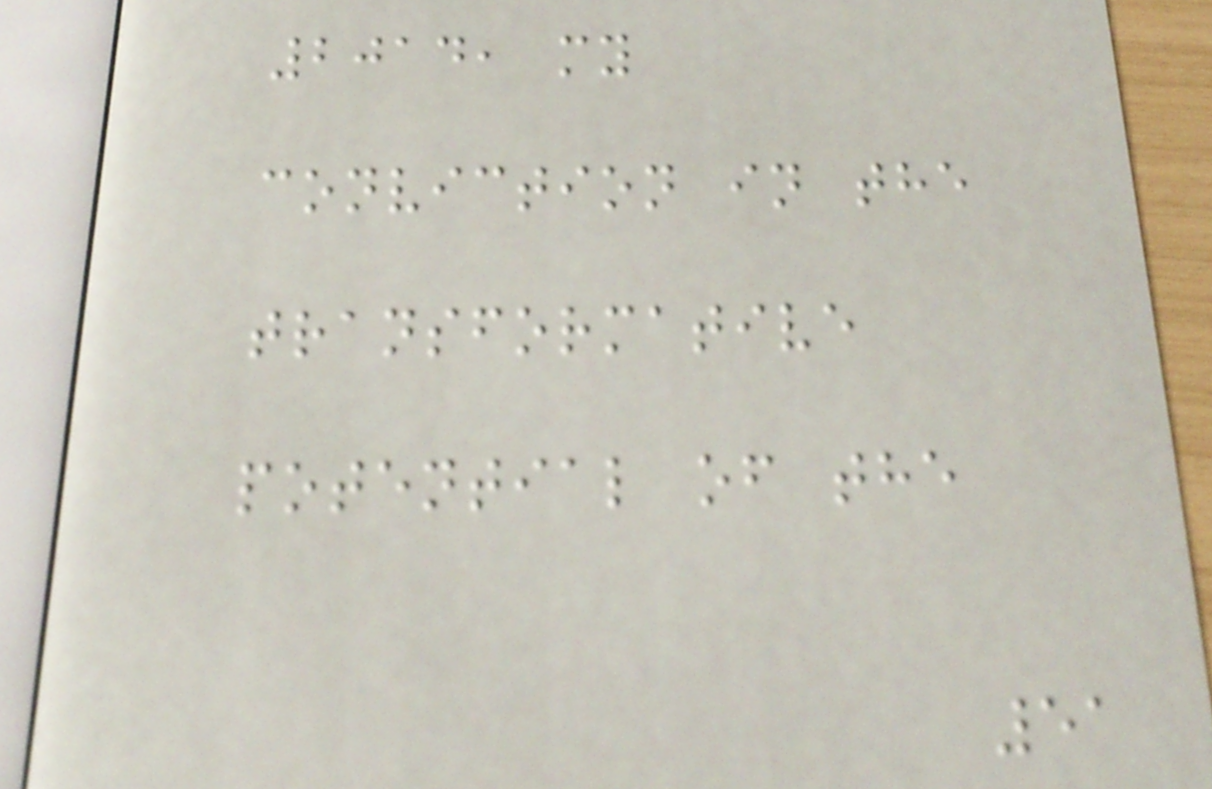2014, my
conviction in the
transformative
potential of the
51
